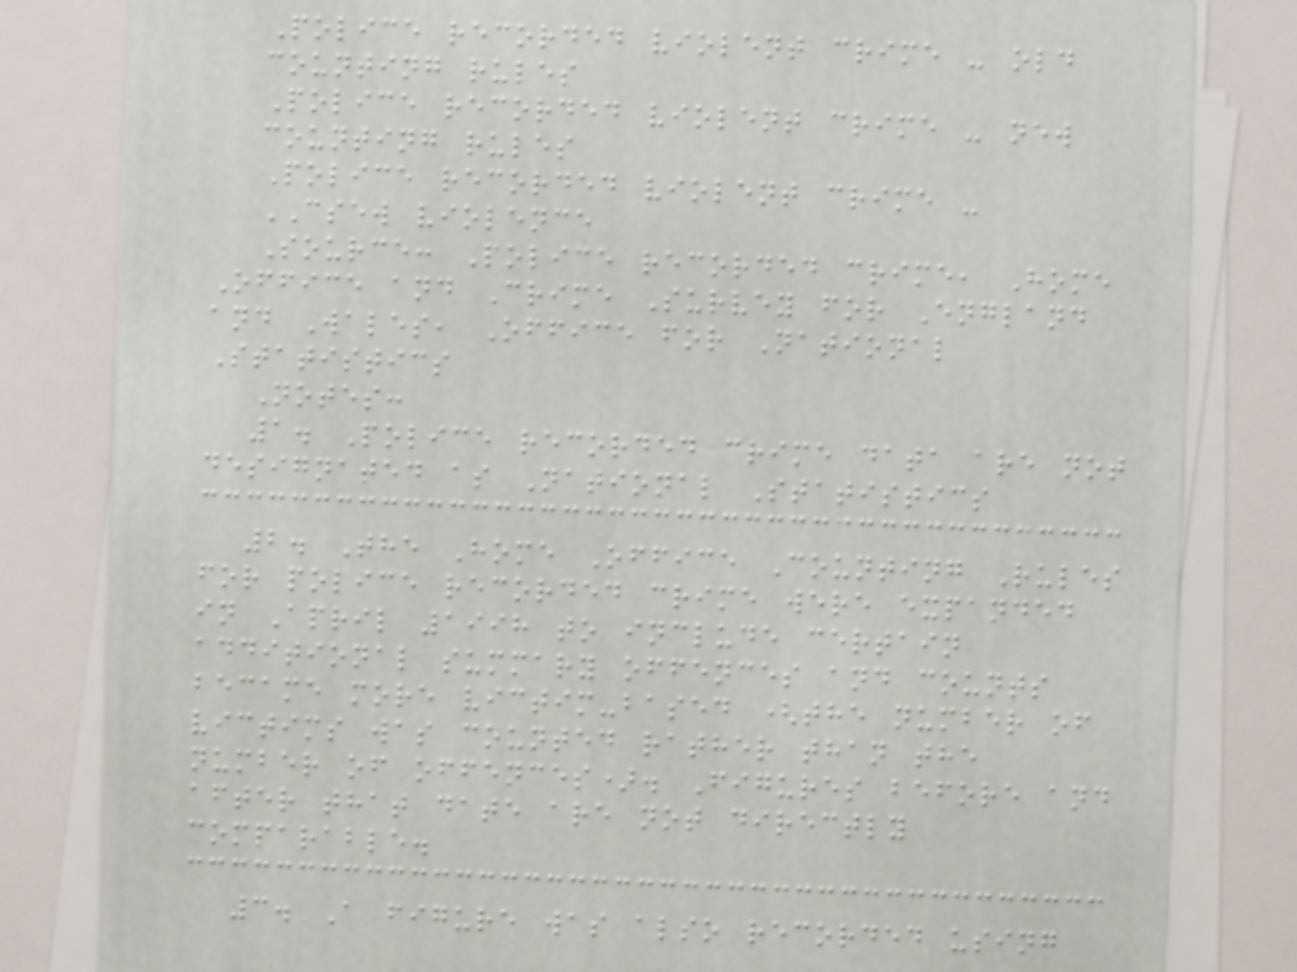Police recorded violent crime - old
counting rules
Police recorded violent crime - new
counting rules
Police recorded violent crime -
CSEW violence
Source: Police recorded crime, Home
Office and Crime Survey for England
and Wales, Office for National
Statistics
Notes:
1. Police recorded crime data are not
designated as National Statistics
2. The Home Office Counting Rules
for police recorded crime were expanded
in April 1998 to include certain
additional summary offences and counts
became more victim-based (the number of
victims was counted rather than the
number of offences). Figures before and
after that date are not directly
comparable.
3. A figure was also recorded using
